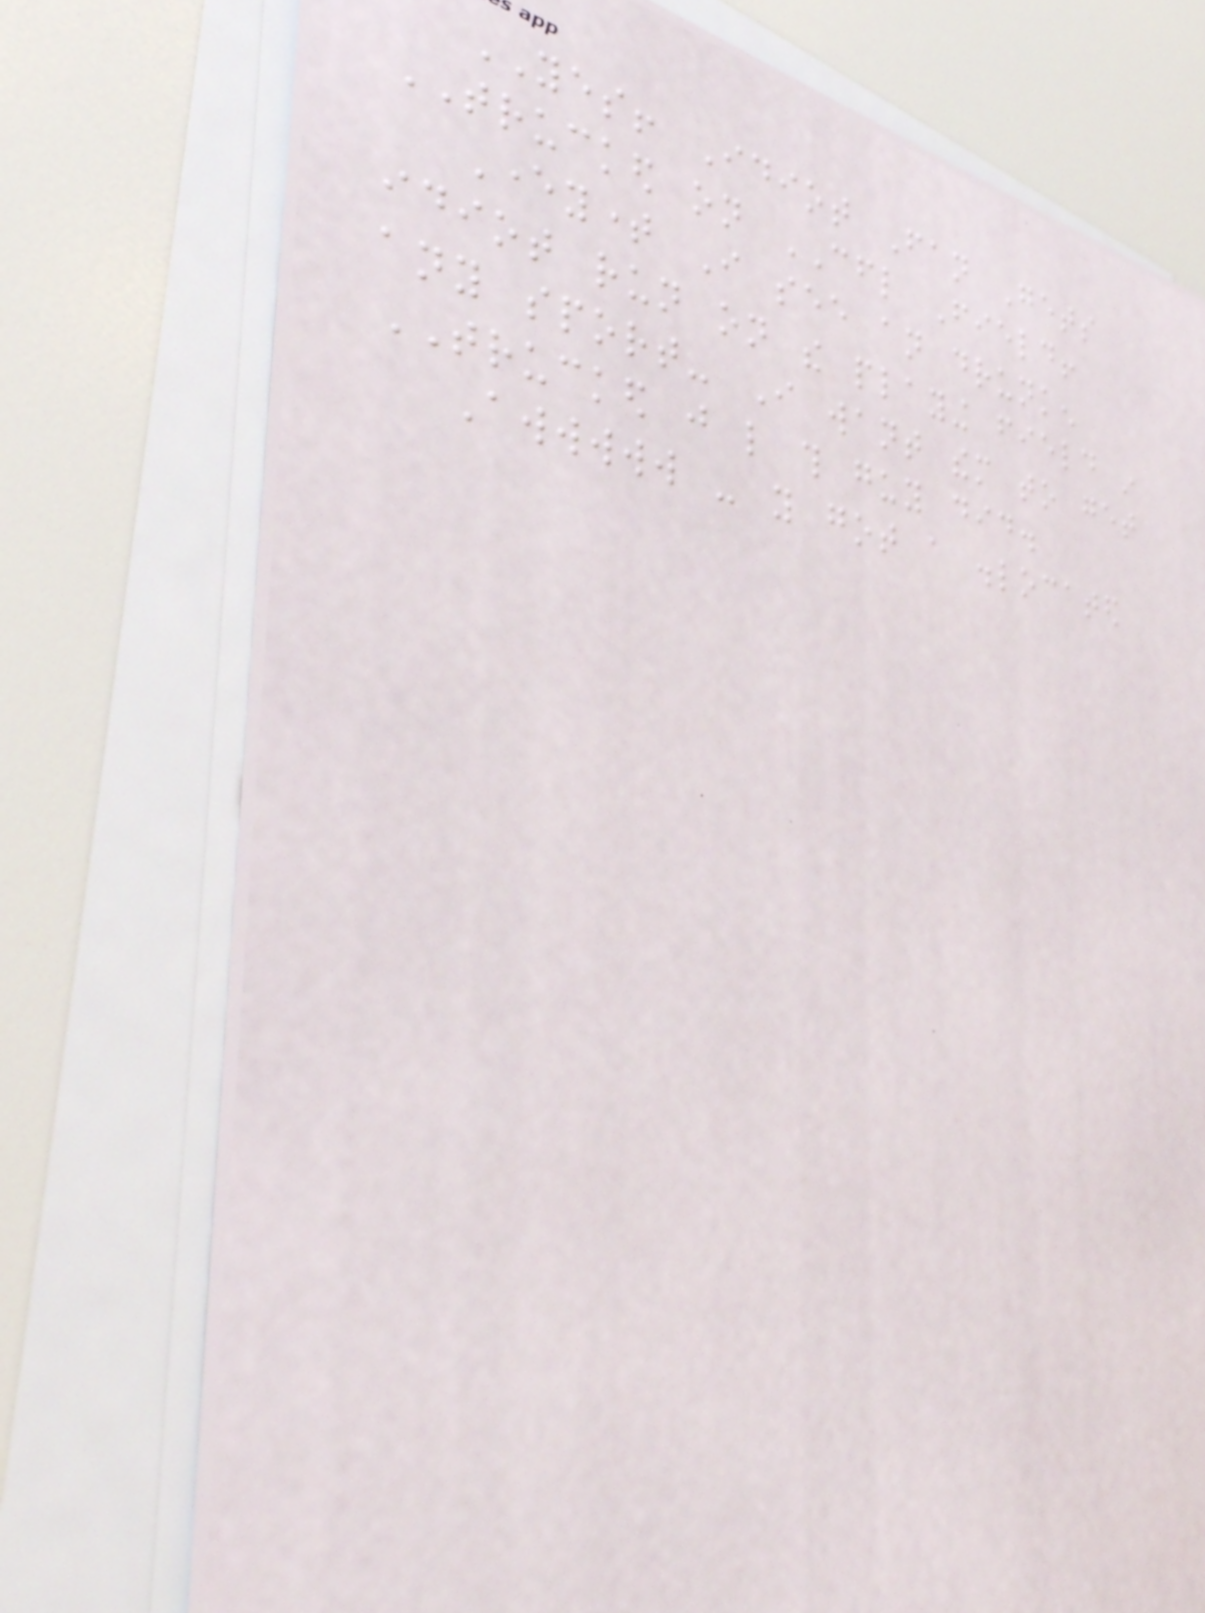YES! Idiot Fan Gets
TRUCKED on CFL Field!
Everytime I see an drunken
idiot run on the playing field in
any sport- I want them to get
TRUCKED just like this guy did.
Awwwww - you got a dislocated
